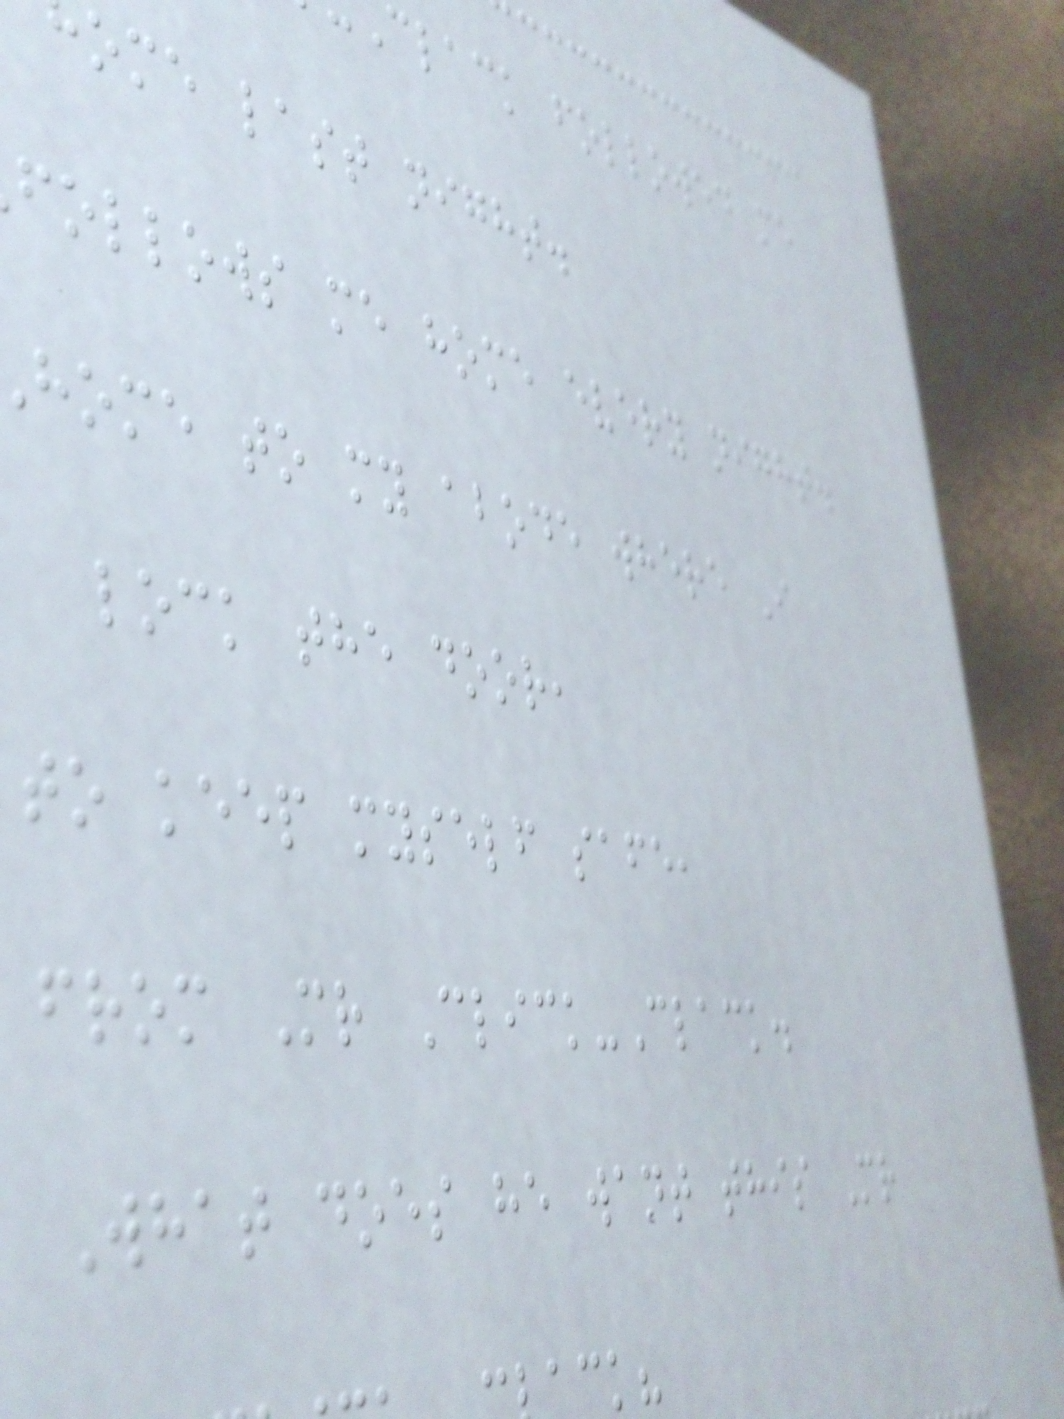clack followed me
ome last night.
follows me home every night.
home to my abode where I
lock the door,
to keep myself safe,
from Mr Click-Clack.
What does he want this Mr
